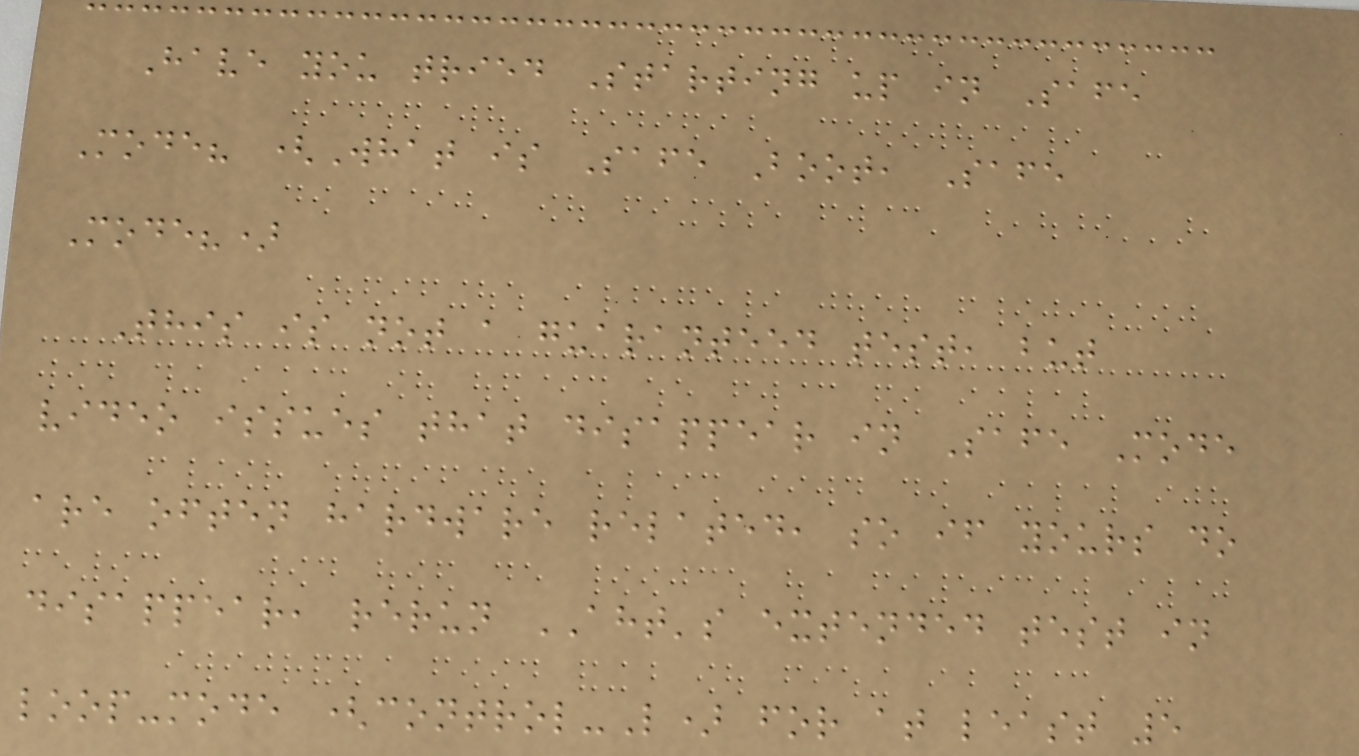Have you tried Starting up in Safe
Mode? (What is Safe Boot, Safe
Mode?)
This is not a guaranteed test, but
video issues that disappear in Safe Mode
are often hardware related, so if yours do
disappear, rerun AHT's extended test in
loop-mode (control-L) for at least 5
